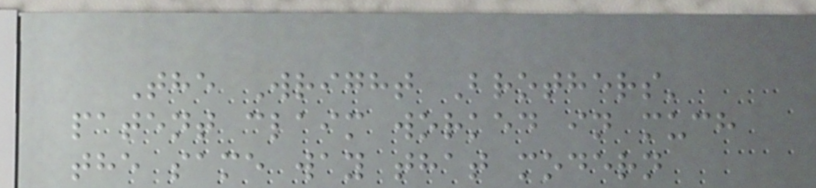The Wright Brothers'
patent claim worked in much
the same way that modern
